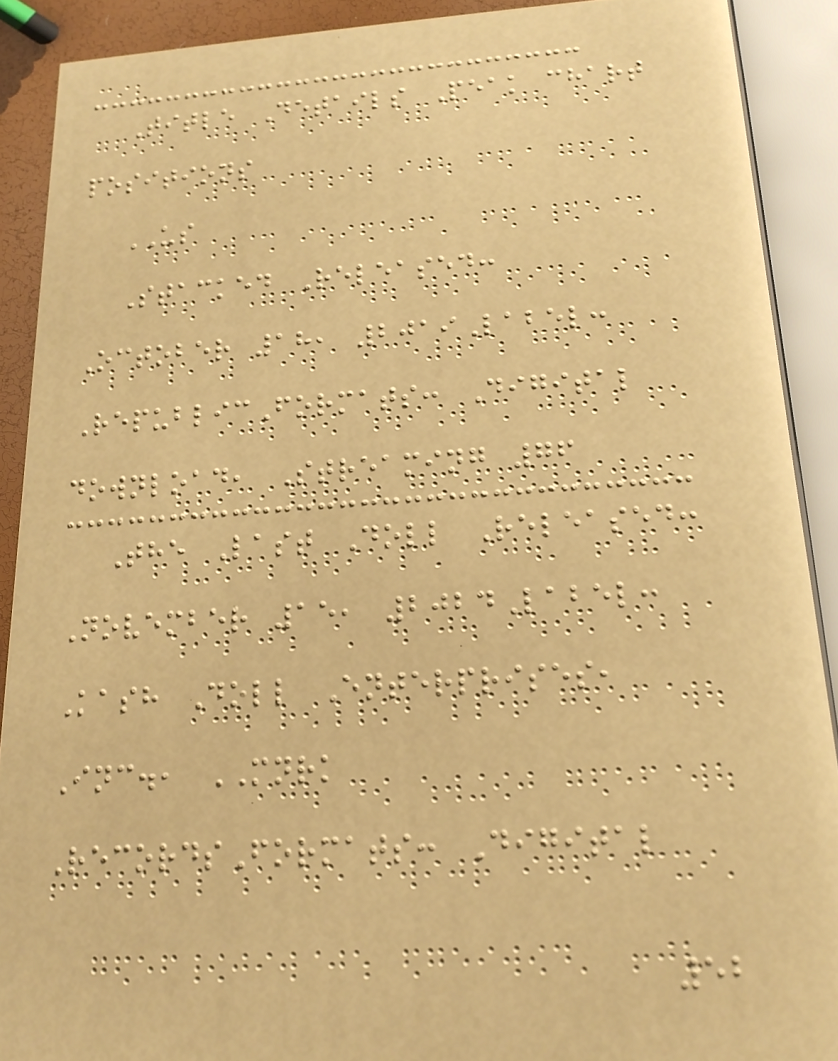Title Details Peak chart
positions
US
Stacked Released:
October 18, 2019Label:
RepublicFormats: Digital
download, Streaming 76
The Last Doll Released:
November 15, 2024Label:
Kash Doll Enterprises,
Inc., MNRK
RecordsFormats: Digital
52
